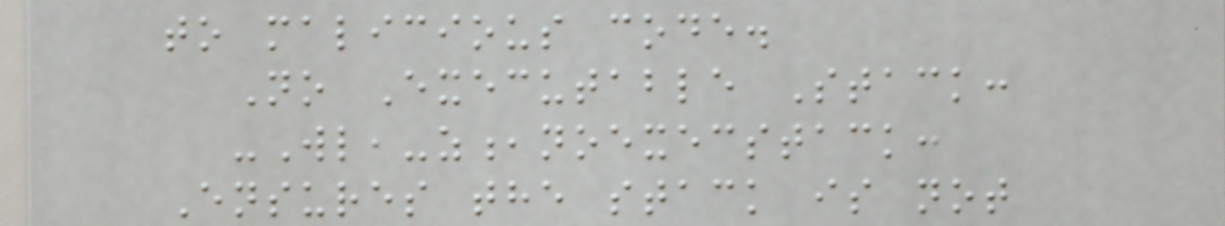to malicious code.
No Executable Stack:
-Wl,-z,noexecstack:
Ensures the stack is not
